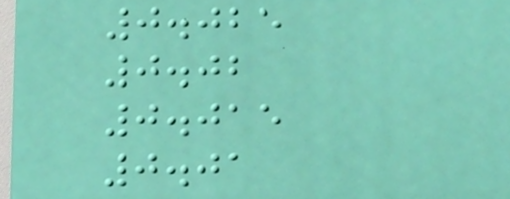0.025
0.02
0.015
0.01
